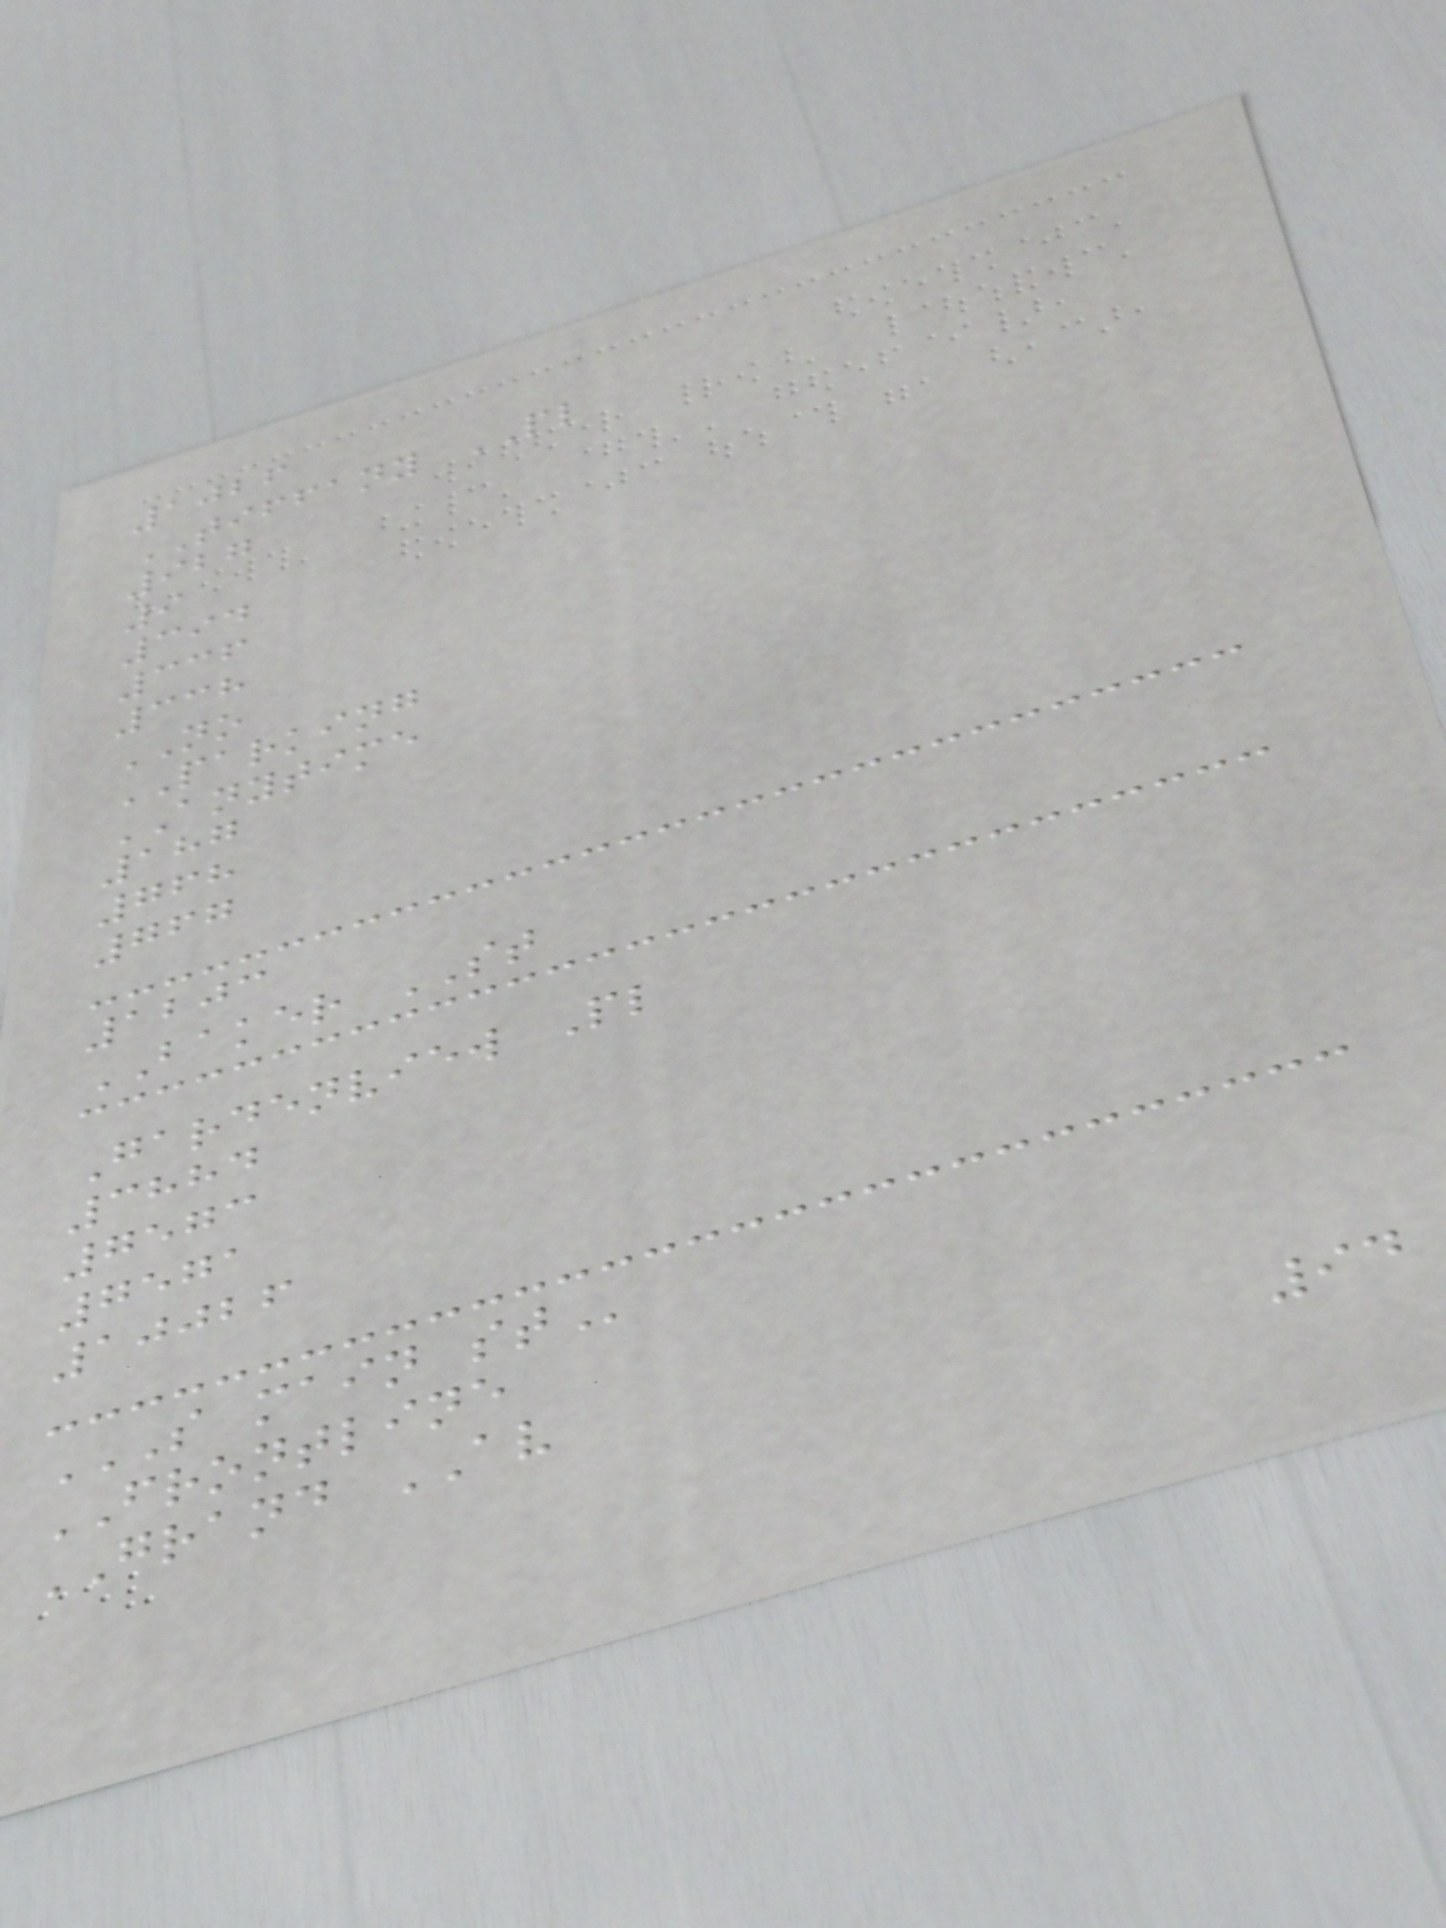1026
TIFFANY PL
927
9
394
336
338
NO
PARKING
ANYTIME
187
768
767
1203
BAKER ST
Gardenview Pl
3884
7573
7571
10026
S MAIN ST
FRONTLINE
GRAND AV
94
